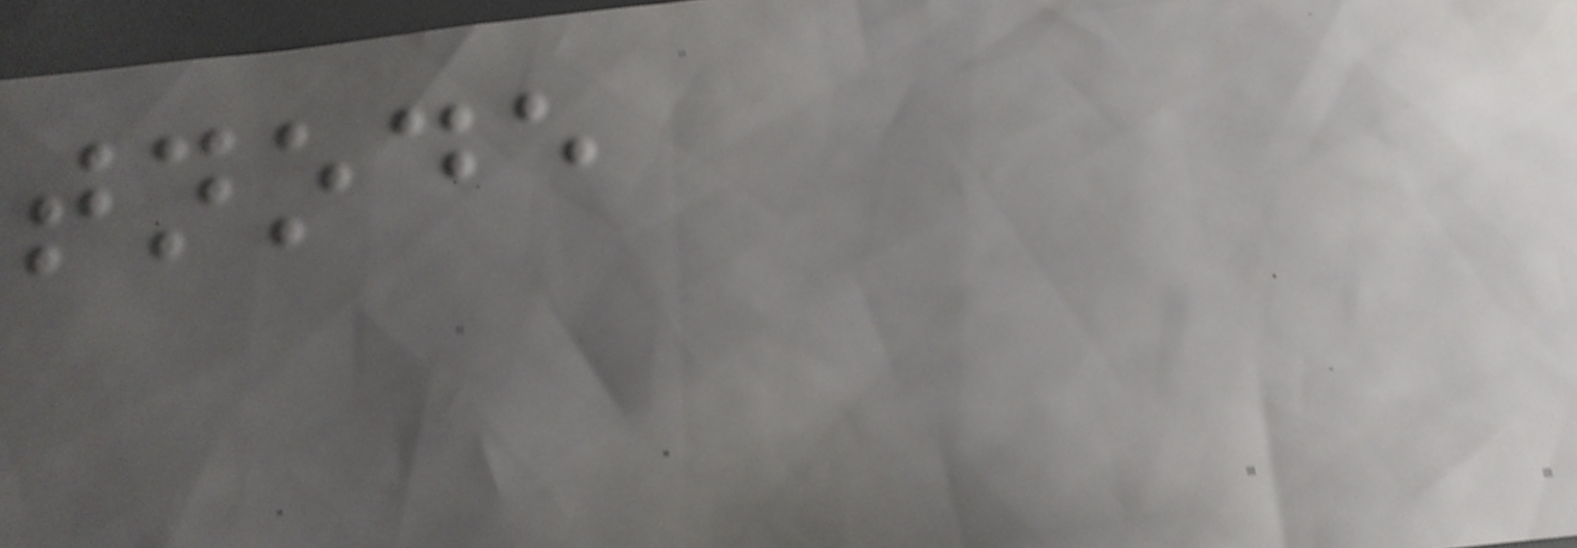tnode
